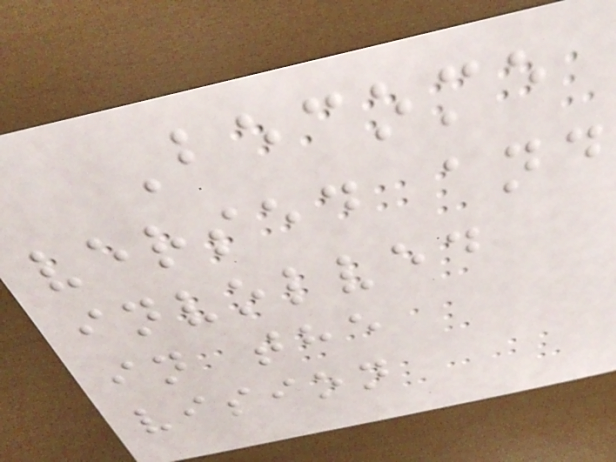Become
versed and
involved
in the
vision
